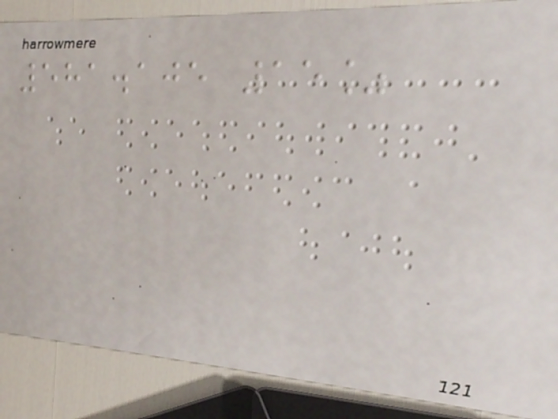581.105 15%
